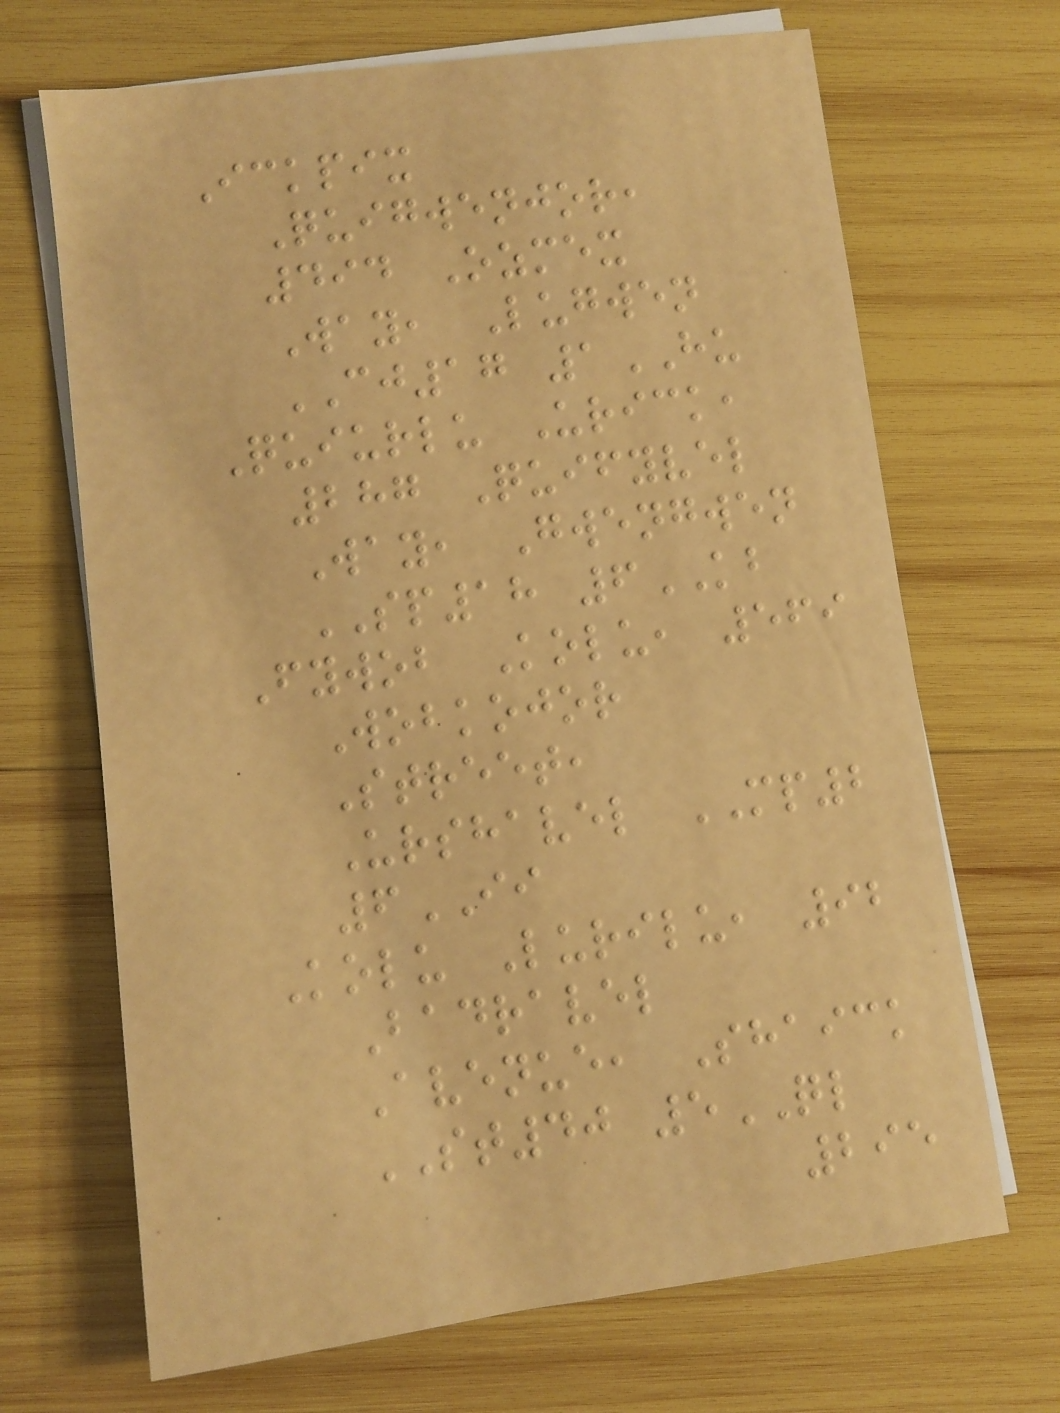Ickpix
Quigwenjor,
494 Ozmex
Way, Lugwen
CJ17 1HU
Quiurlu Urick,
287 Quifyvel
Way, Gwengwen
SP18 6KB
Fywob Kolu, 569
Wobkojor
Street,
Urshavel MP2
6II
Kolu Lurilu, 92
Badravel
Avenue, Shaick
ST40 5QL
295
